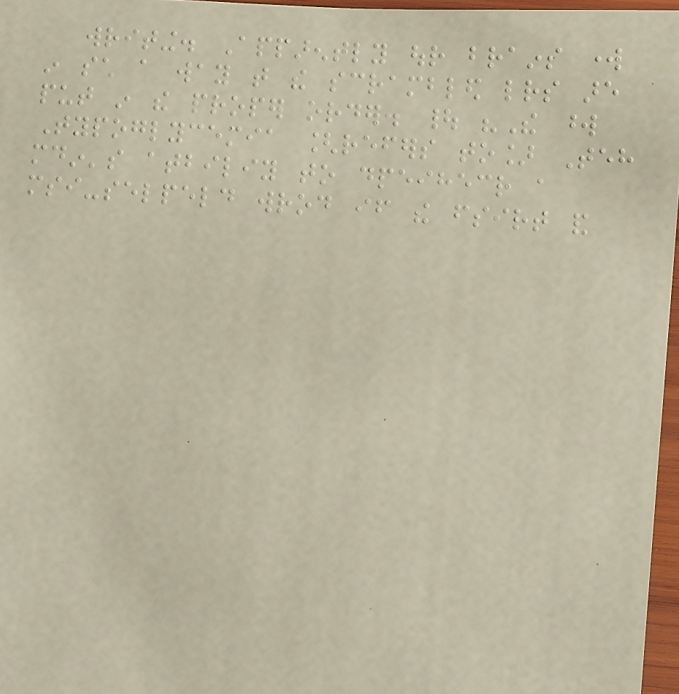writing. Apparently our brains work
in such a way that the scrambled letters are
put in the proper order. | "The word
Typoglycemia [refers to] Teh
mdin's atbiliy to dpeihecr a
msi-selpeld wrod if the fsirt and
